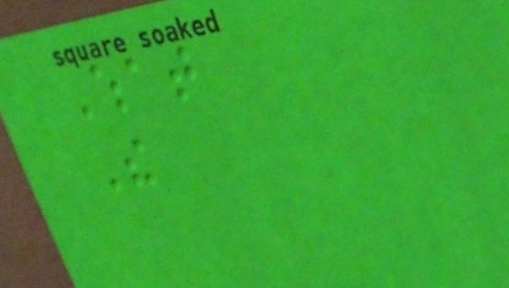What
The
